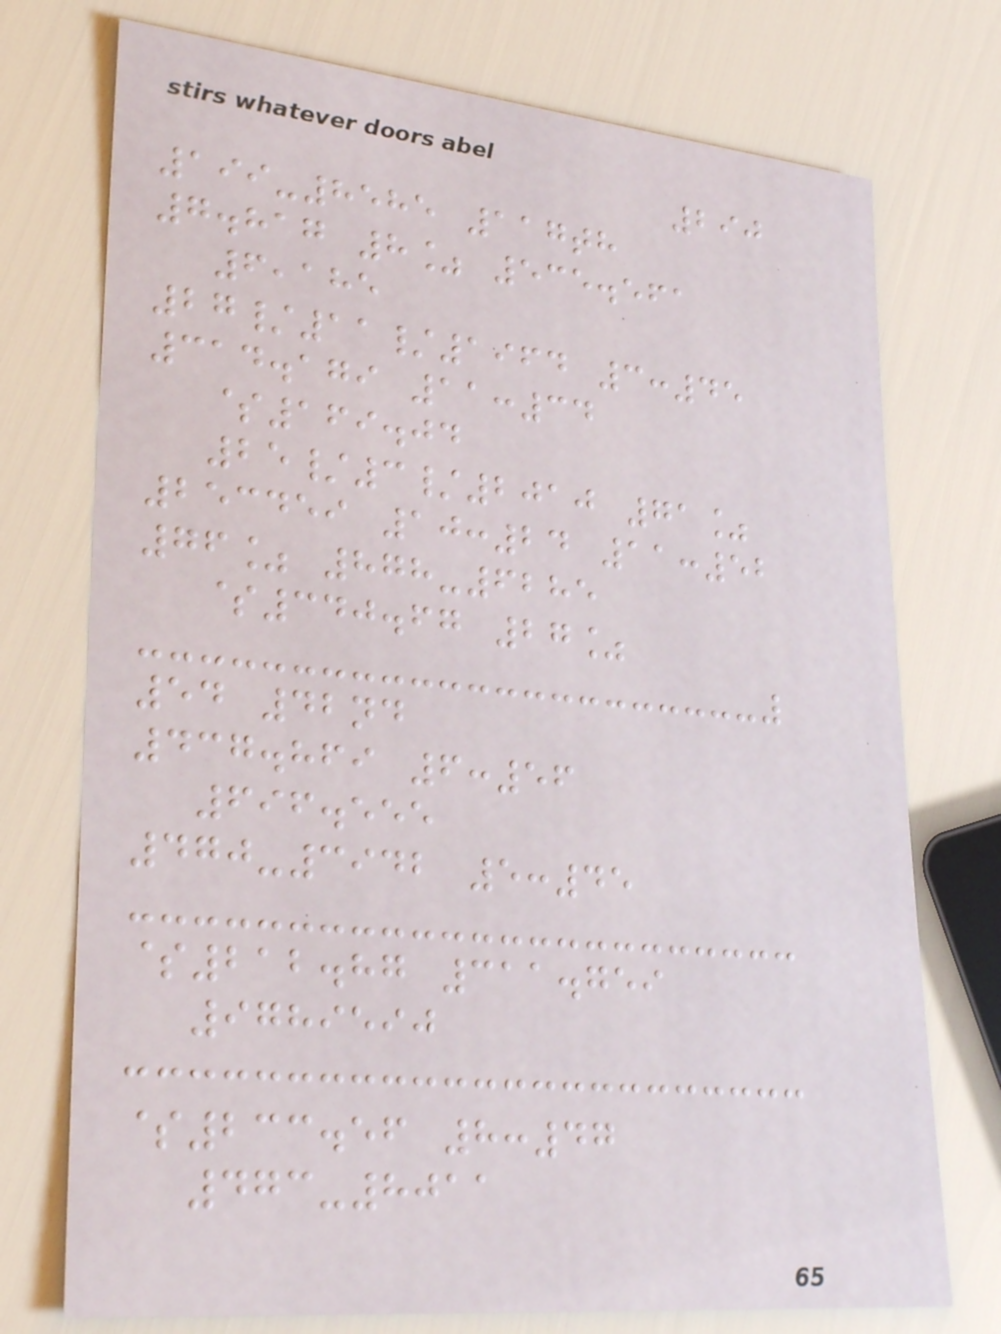290
199-8585 117th
7.817 8% 535.561
6,185
27/11/1964 3:45
314.179 11:34
$169.04
25/3/2010 71%
253459 10:24 11:52
76% 878-6285
$340.67 27%
54 42nd
437.869 6:56
696.555
470-3942 5:45
$212.87 311.759
9789590
$233.56 8:47
473-8011
